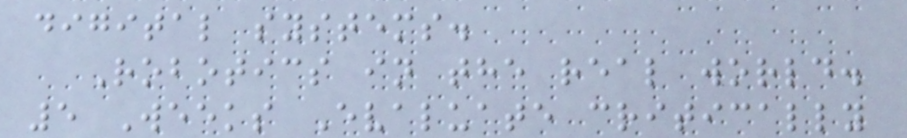digital systems.
Robotics in the real world.
5 Weeks Evaluate critically
